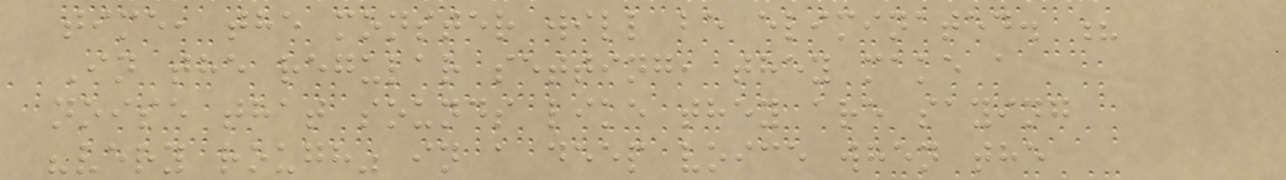time, the monster will be eliminated. ?
In the regular setting, they make a
noise that sounds like they are saying
"very rough" in a deep voice when the
